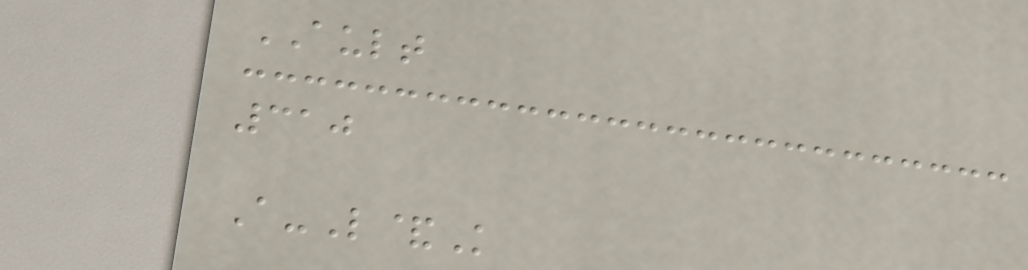AULT
310
A-L&K
